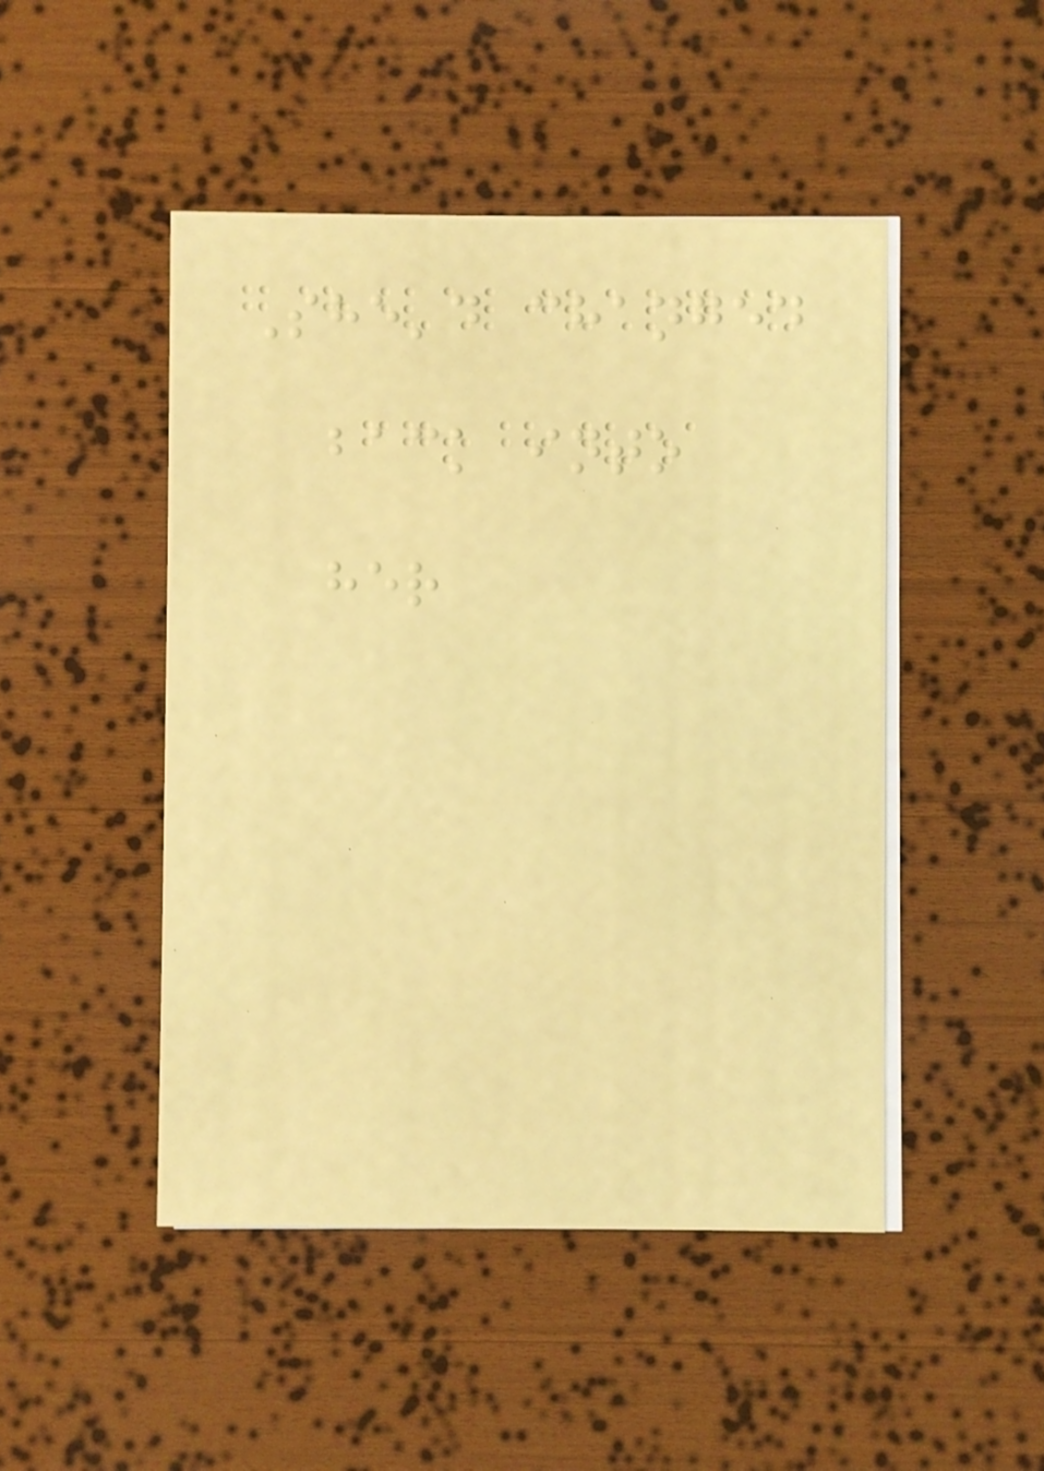She'd changed
back into
her
